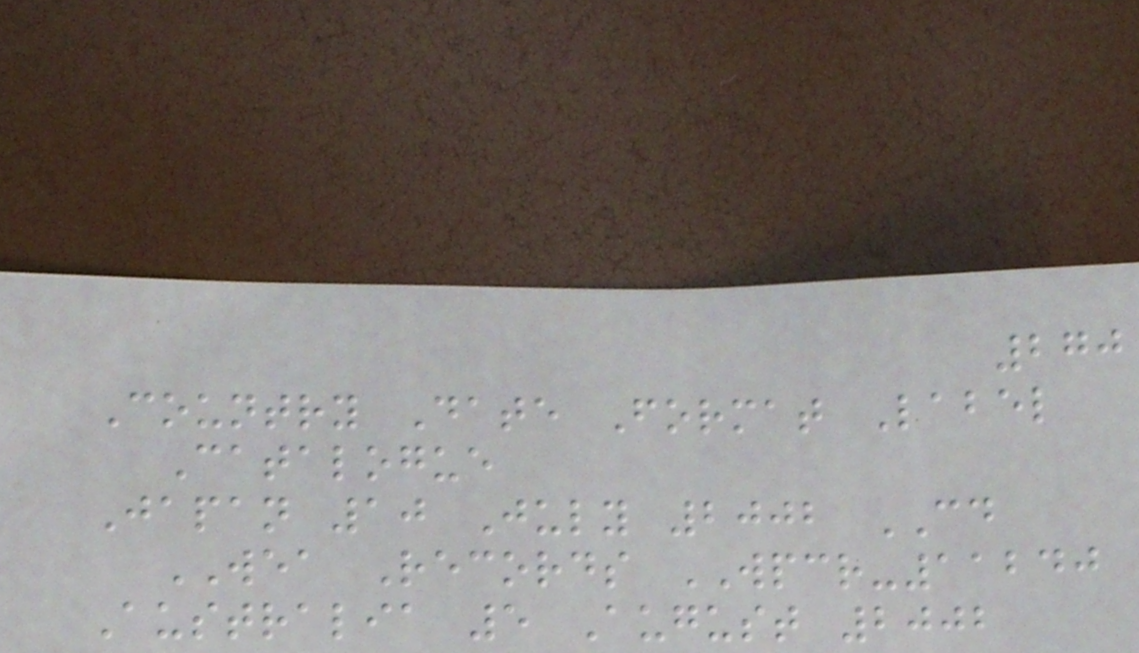270
Country Date Format Label
Catalogue
Japan 10 July 2002 CD
WEA Records WPCR-11240
Australia 5 August 2002
